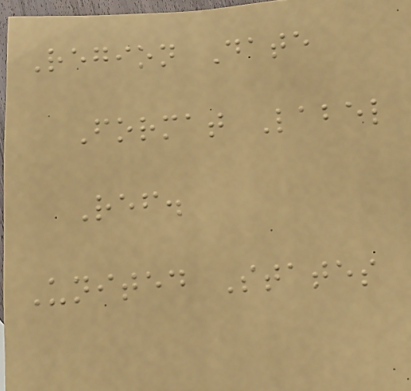Region Date
Format Label
Ref.
United States
